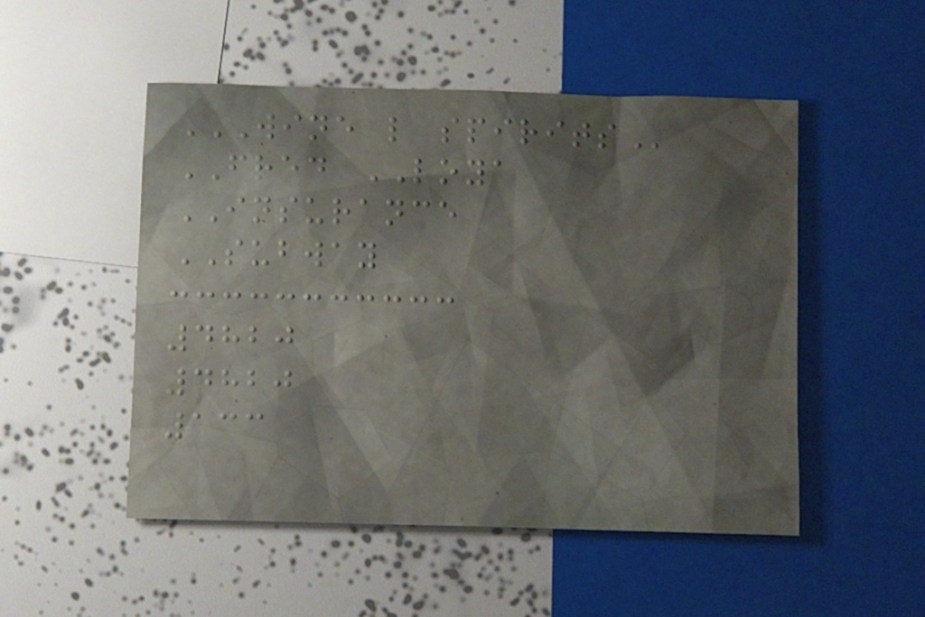WINE L SPIRITS
FRED LOYA
INSURANCE
SUBWAY
4820
4820
133
